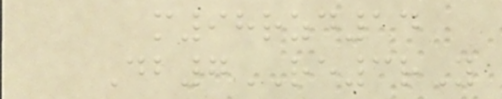m98rzd14
Db7RE3rY
